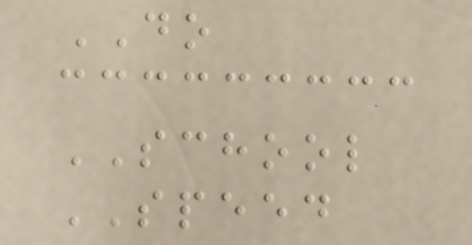DO
SCHOOL
SPEED
